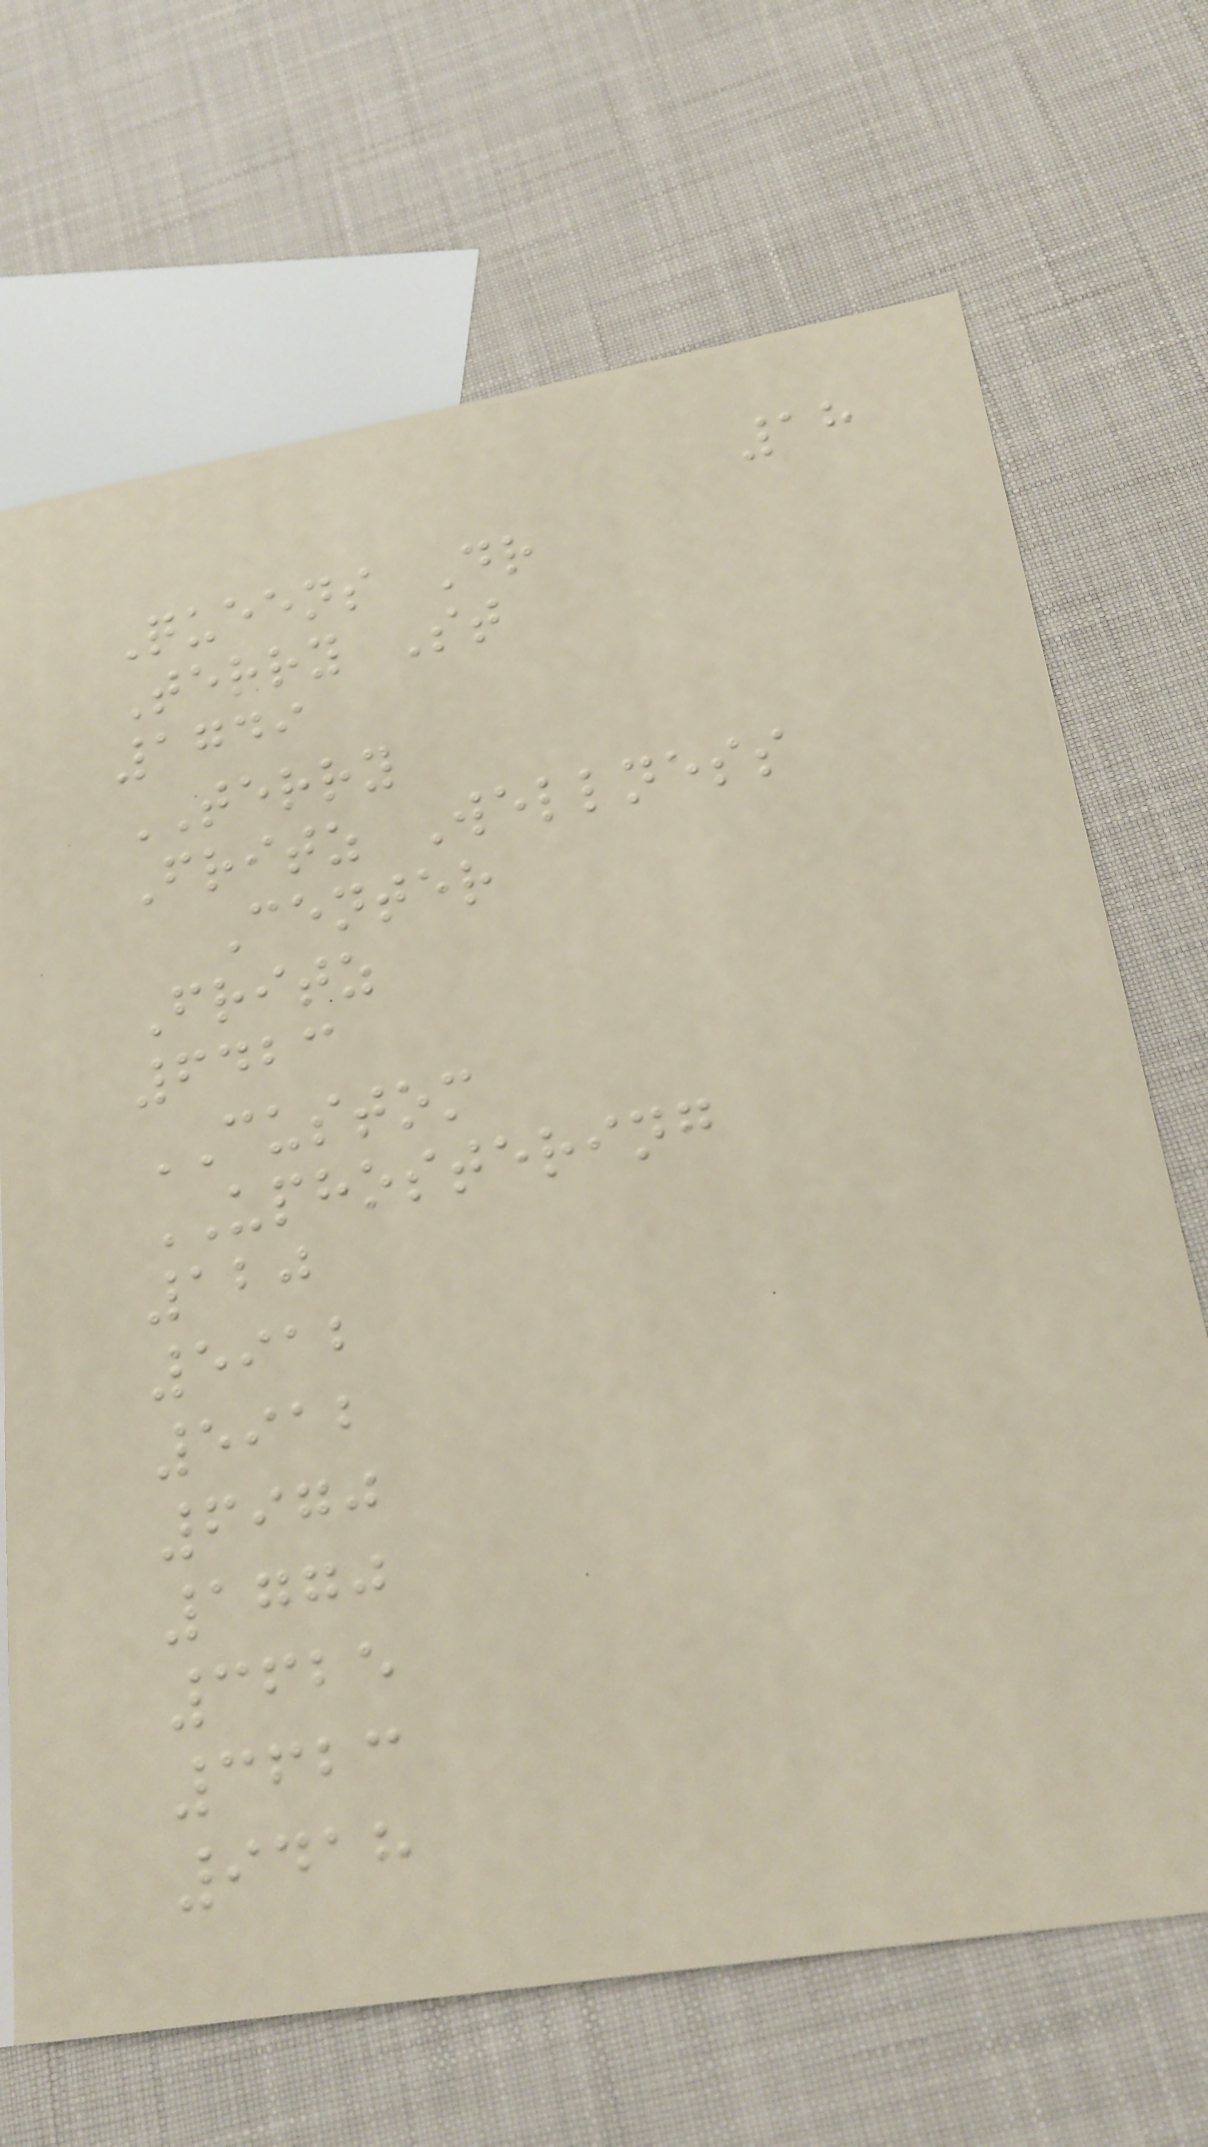18
Queens Dr
Terry St
1749
TERRY
Fritz Wellness
Center
Fritz
6423
CUSTOM
UPHOSTERING
120
5912
5912
6970
1770
3625
3623
9418
